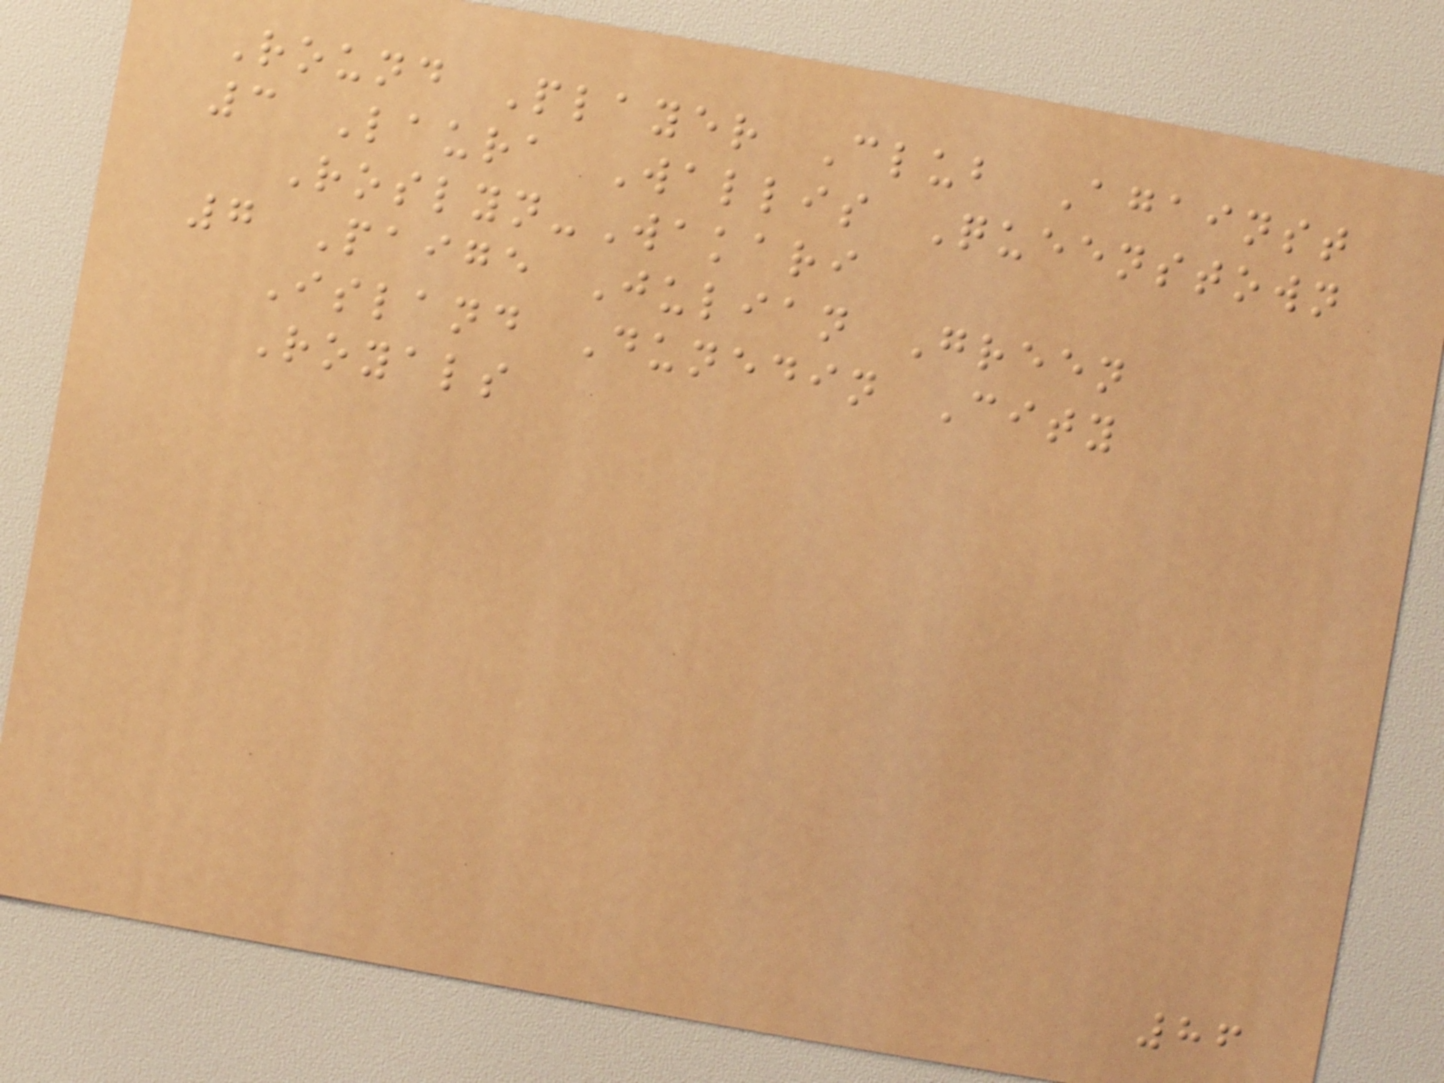Round Player Club Against
3 Laura Wallis Queenstown
Roslyn-Wakari
7 Paige Julian Green
Island Dunedin City
Royals
86
